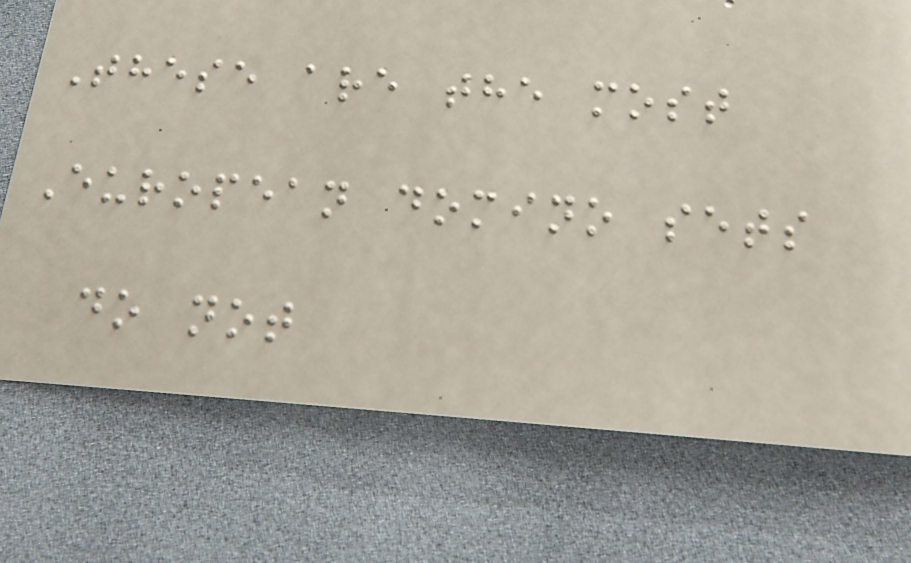These are the most
European domino sets
do not
